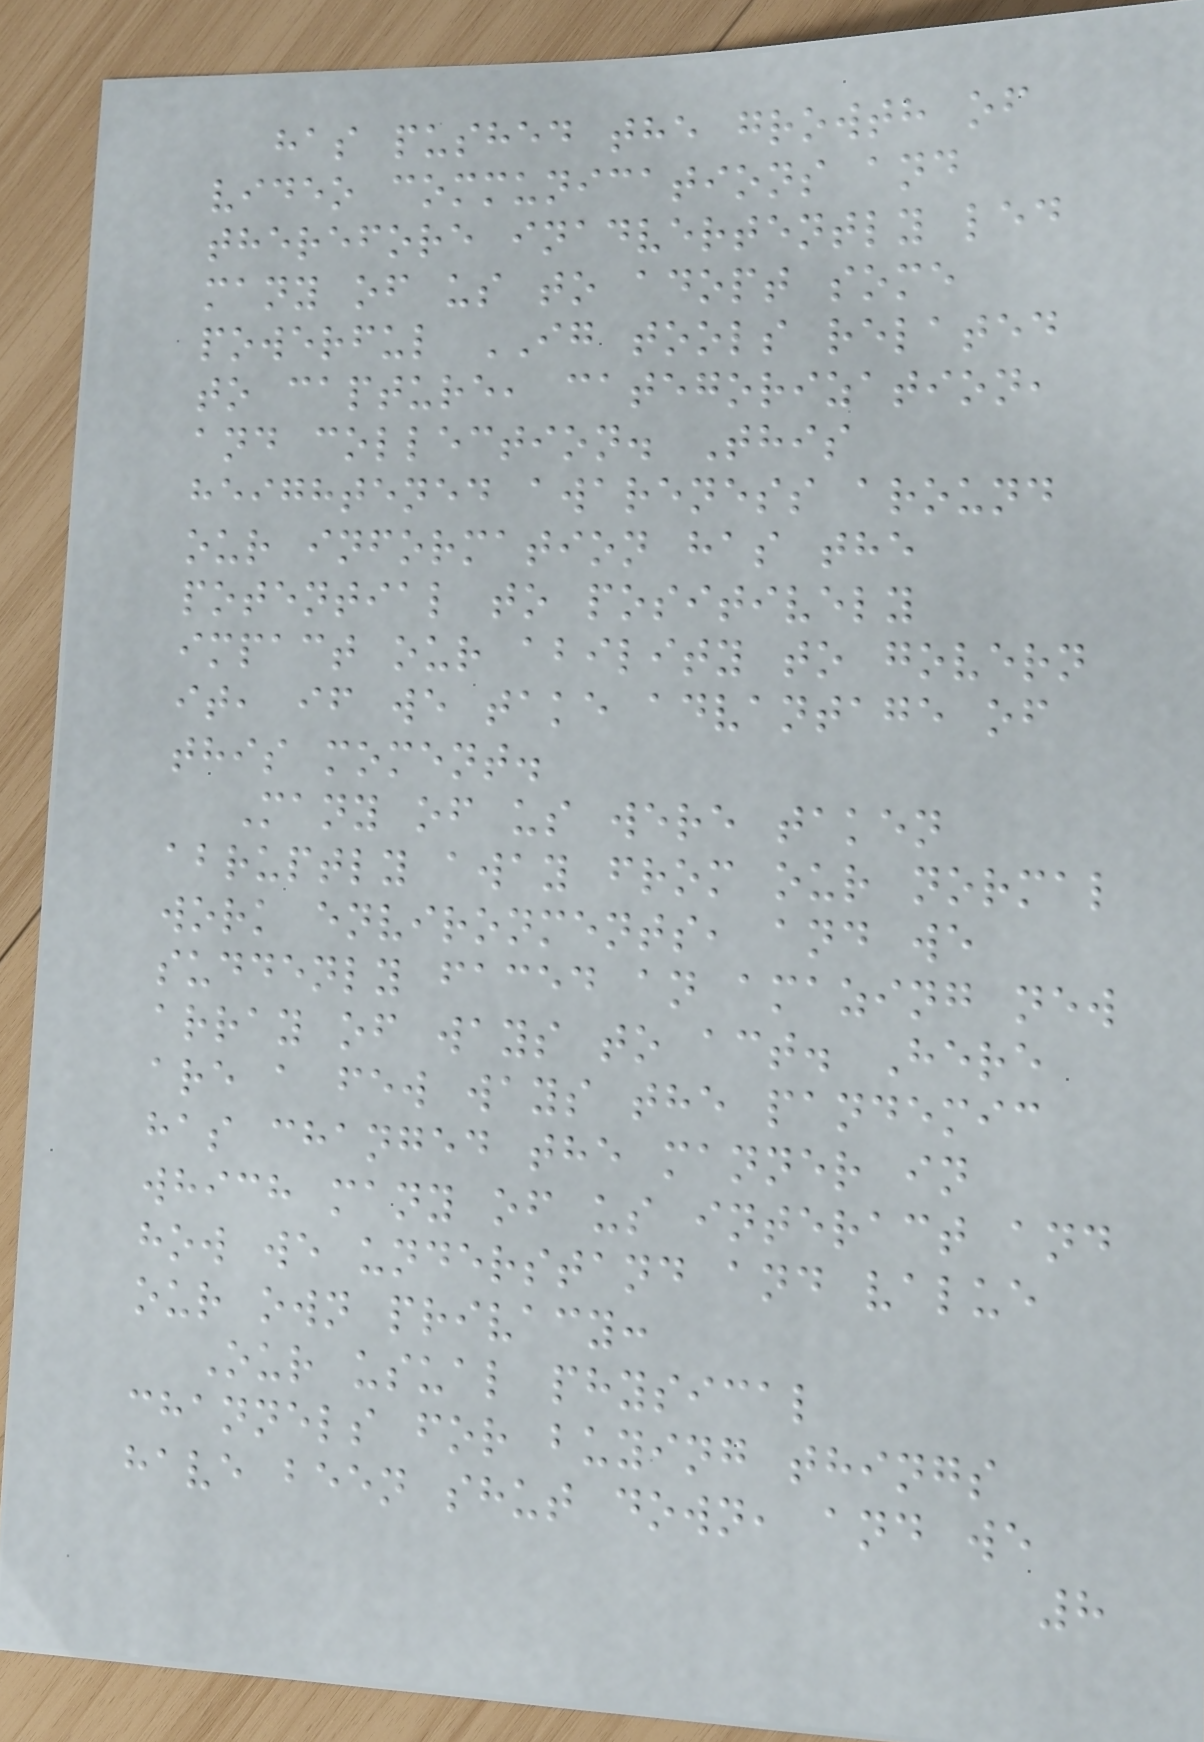has pushed the growth of
video communications and
therefore inadvertently led
many of us to adopt some
powerful IG tools related
to capture, categorization,
and collection. This
heightened awareness around
our information has the
potential to positively
impact our ability to govern
it, if we take advantage of
this moment.
Many of us were taken
abruptly away from our normal
work environments, and we
suddenly faced an amazing new
array of ways to act. Here
are a few ways the pandemic
has changed the manner in
which many of us interact and
how we understand and value
our own privacy:
Our usual physical
channels for buying things
have been shut down, and we
8
